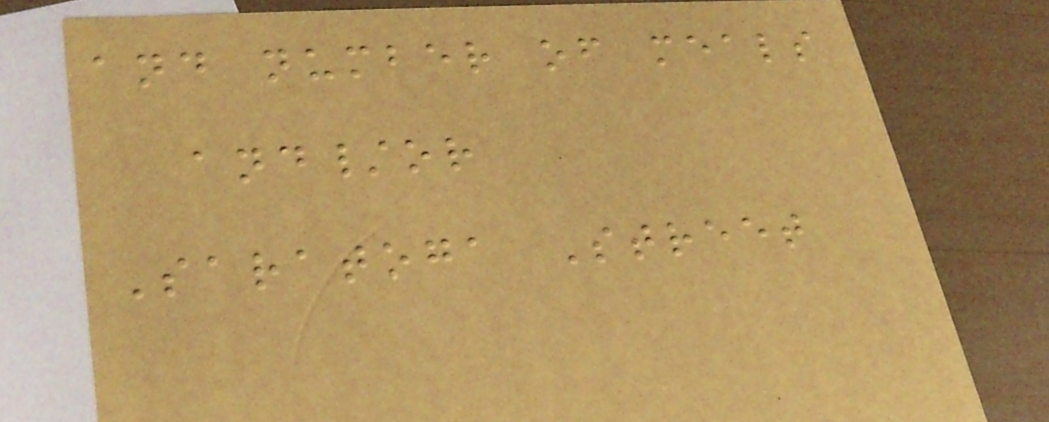and number of meals
and/or
Saratoga Street
